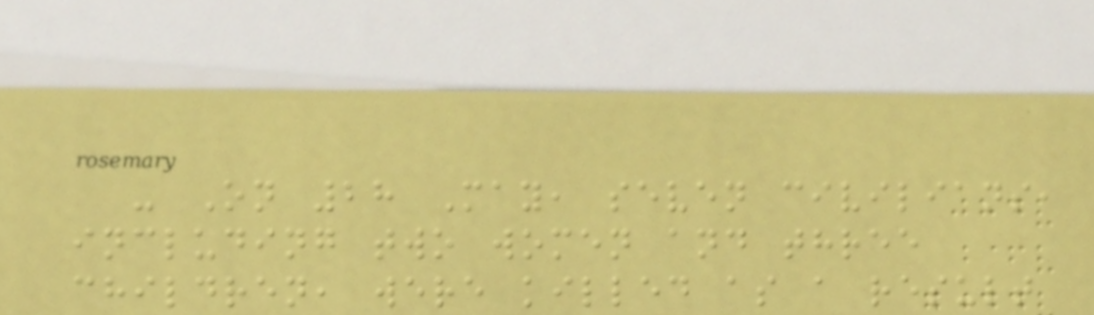- On 28 May, seven civilians,
including two women and three
children, were killed as a result
